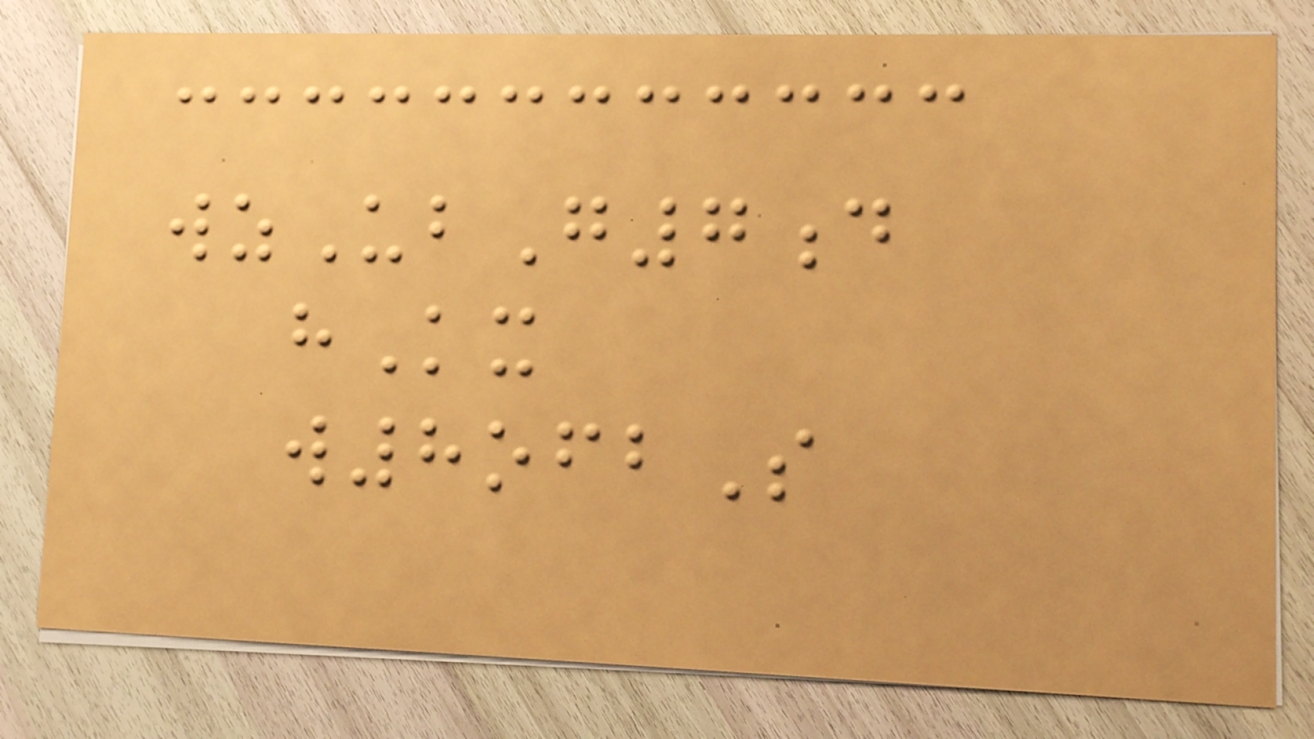wzUbG7d
hKx
w8ofbS
